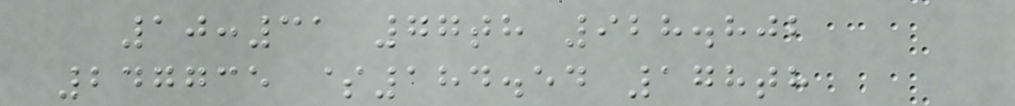10:31 77th 928.802
247735 $184.54 178th
